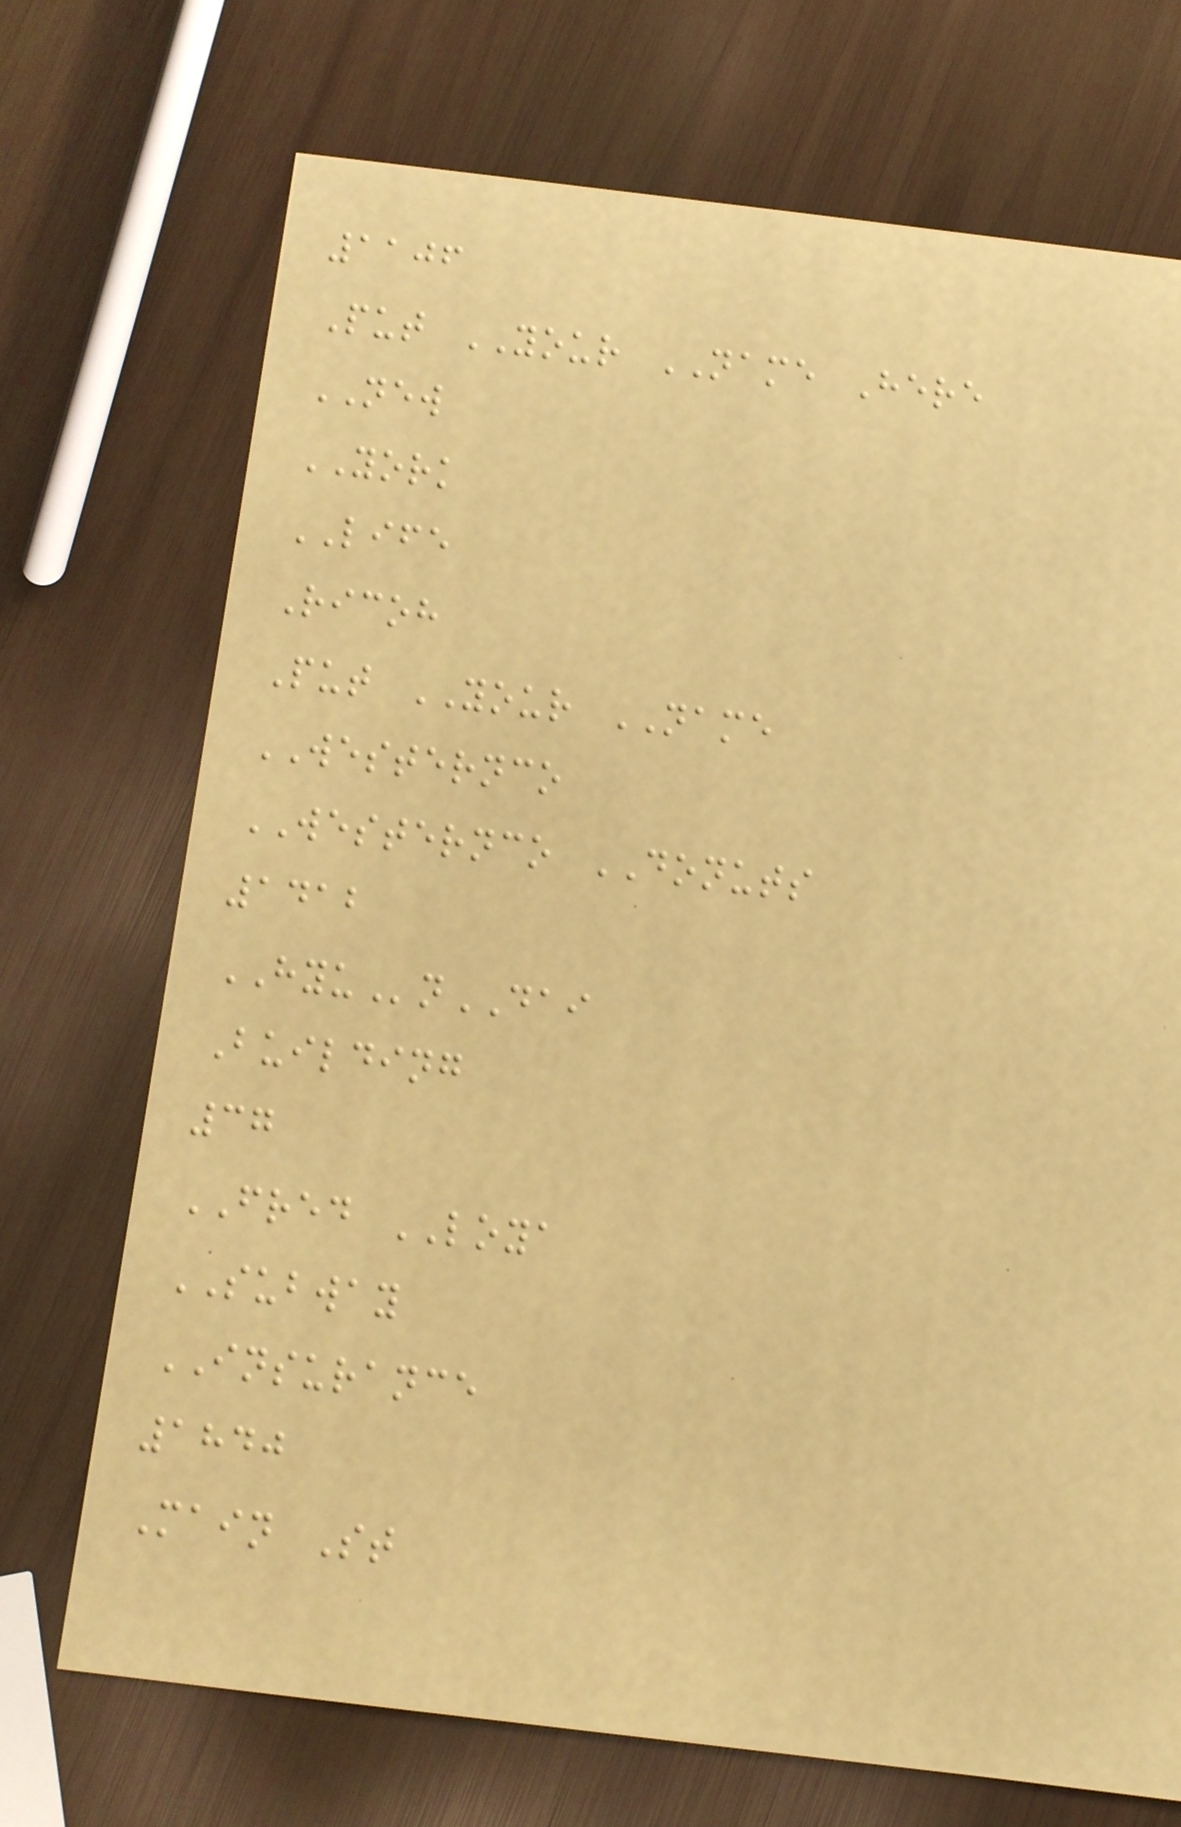1106
Put YOUR NAME Here
NEW
YORK
LIFE
Ricoh
Put YOUR NAME
WESTERNCO
WESTERNCO DONUTS
1412
HYUnDAI
Building
37
FRED LOYA
SUBWAY
INSURANCE
1840
Main St
